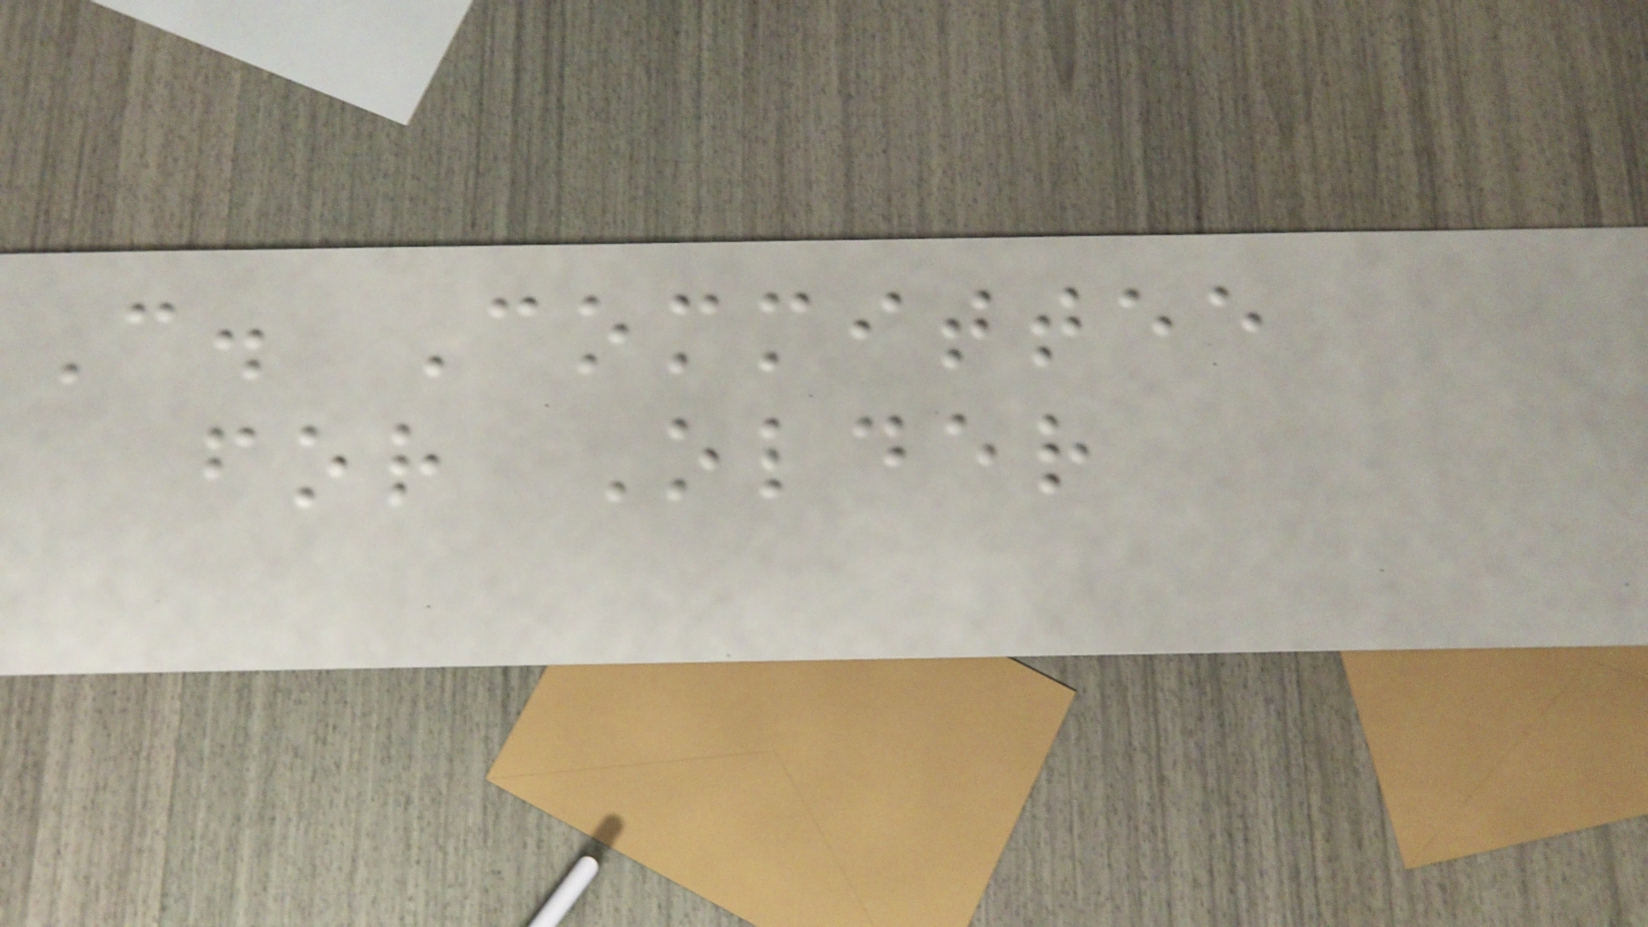C. Committee
for Older
